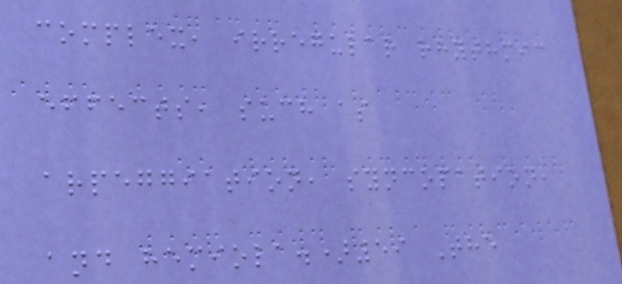complex, irregular rhythmic
effects, such as
arpeggiation, syncopation,
and hemiola.)59 The
